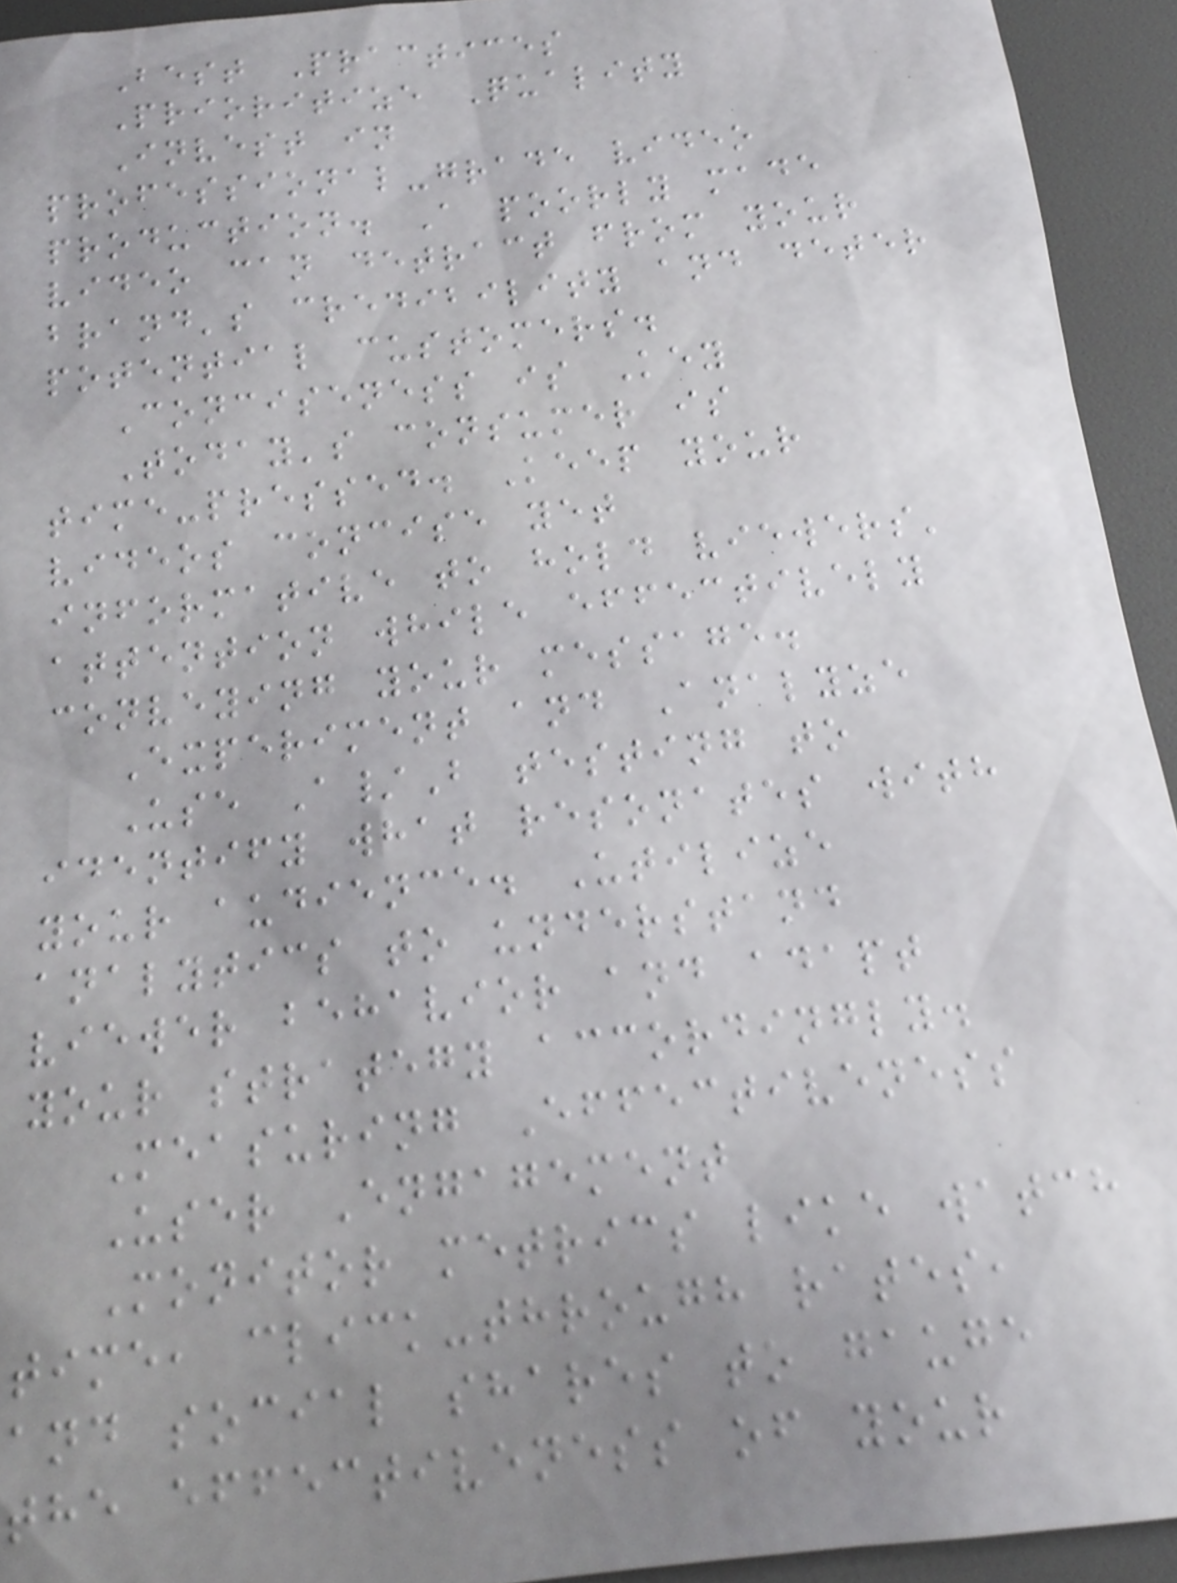Best Practices
Prioritize Quality
Invest in
professional-grade video
production. A poorly made
video can detract from your
brand's credibility and deter
potential customers.
Conciseness is Key
Today's consumer is
time-pressed. Keep your
videos concise yet
informative to hold viewers'
attention while effectively
conveying your message.
Experiment and Analyze
Use A/B testing to
identify what resonates with
your audience. Utilize
analytics to understand
viewer behavior and adapt
your strategy accordingly.
Measuring Effectiveness
User Engagement
Monitor metrics like watch
time, click-through rates,
and social shares to gauge
the effectiveness of your
